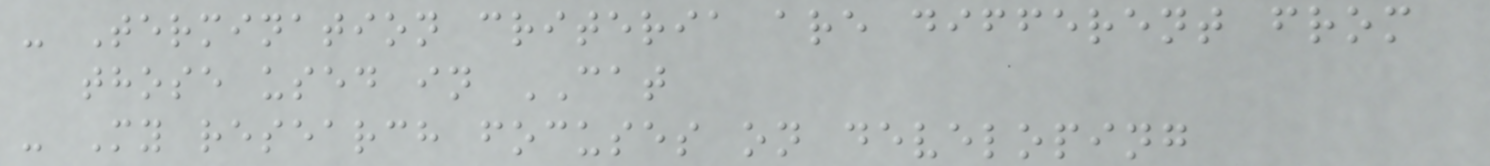- Termination criteria are different from
those used in CAT
- My research focuses on developing
